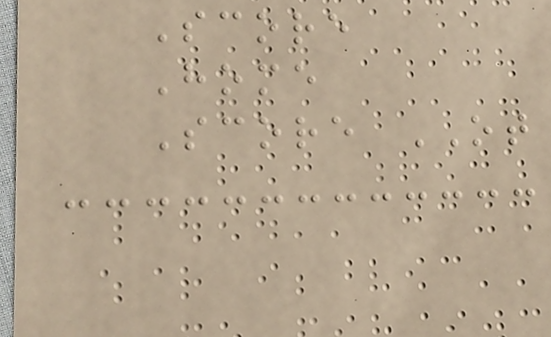Score
Home
Score OT
